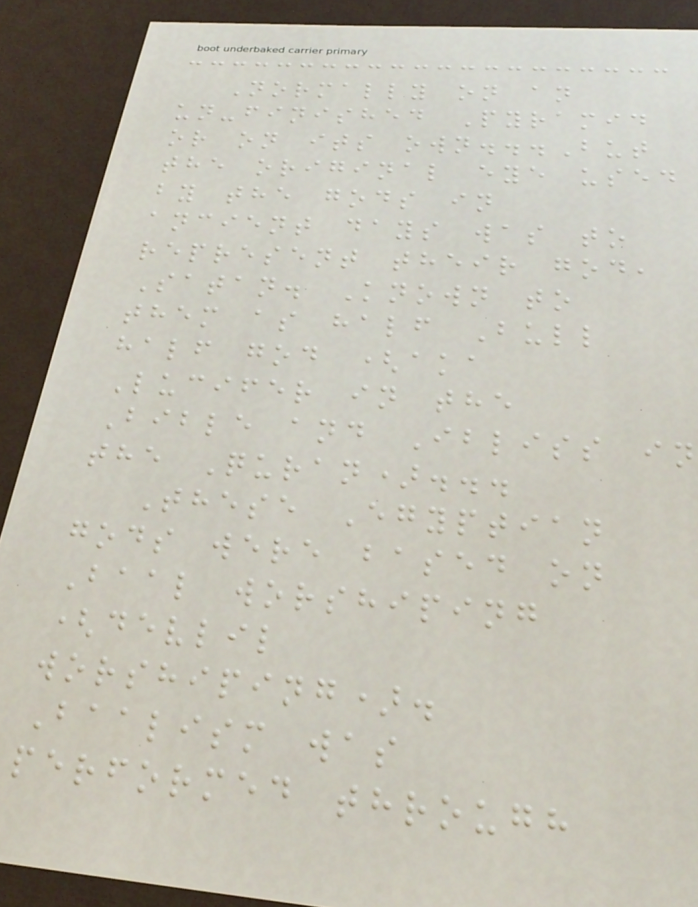Normally on an
un-finished Pyramid
or on its own...But
the original eye used
by the gods in
ancient days was to
represent their god,
Satan. Known to
them as half Bull
half god (aka
Lucifer in the
Bible and Ibliss in
the Quran)...
These Egyptian
gods were based on
Baal worshiping
(devlil
worshiping).
Baalism was
performed through
